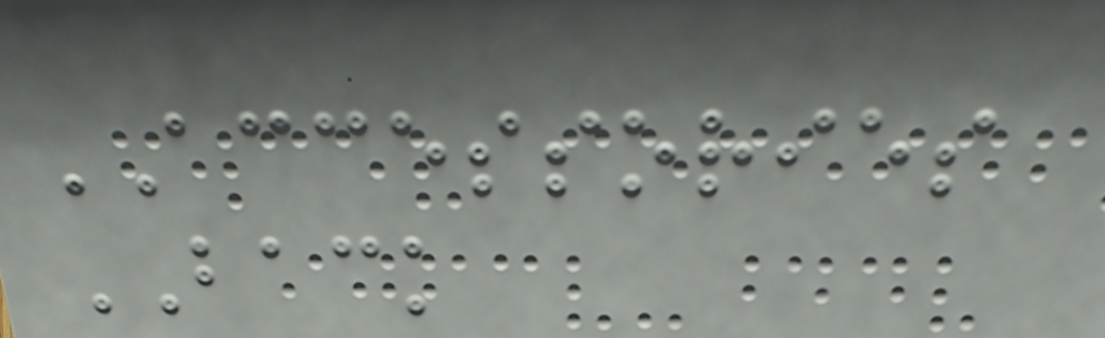ACCESSORIES
BACK
